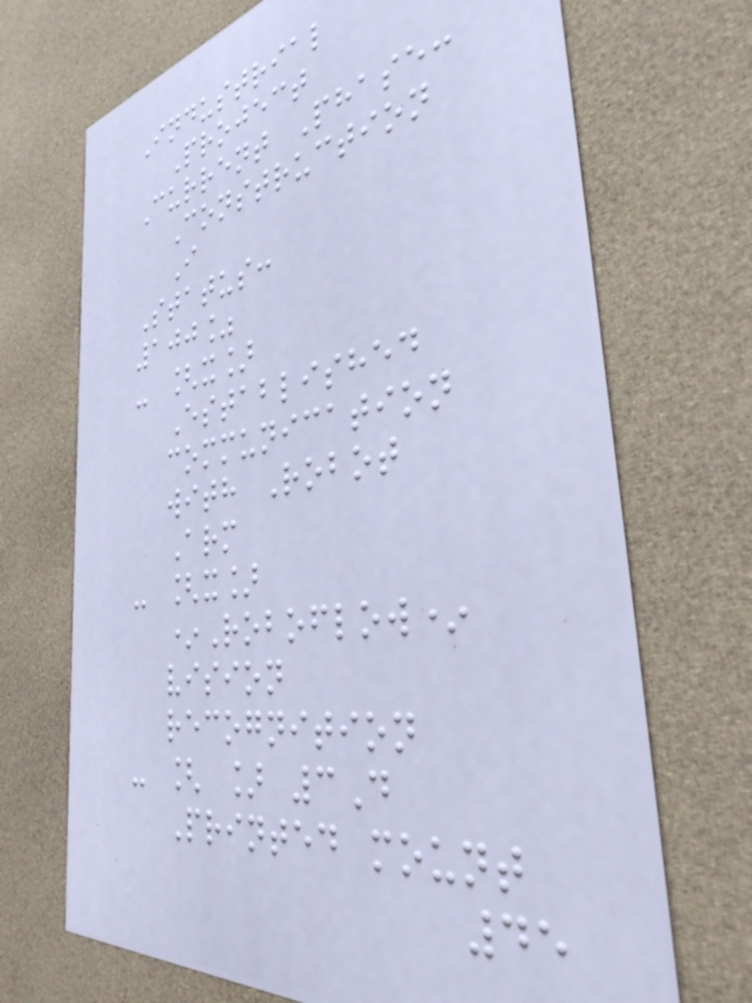Industrial
Project
Current Phase:
Construction
I
Status:
100%
- [x]
Established
communication
with Robot
Arm
- [x]
*Roboflow*
vision
recognition
- [ ] 3D
Printed mount
45
